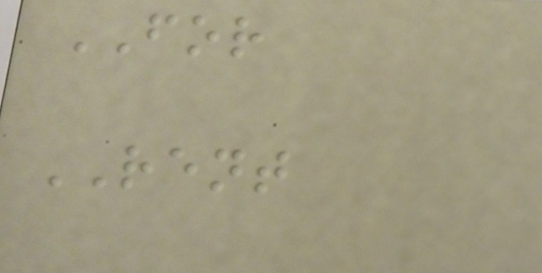FOR
RENT
